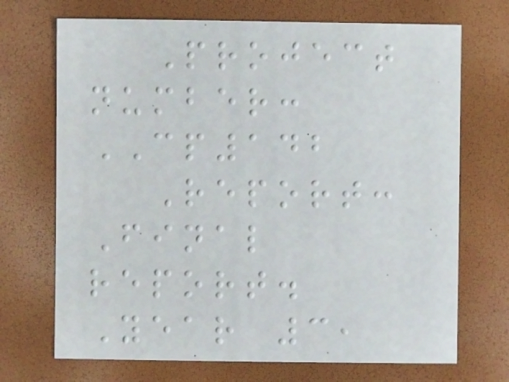Project
number:
CP142
Report:
Final
report.
Year 3,
